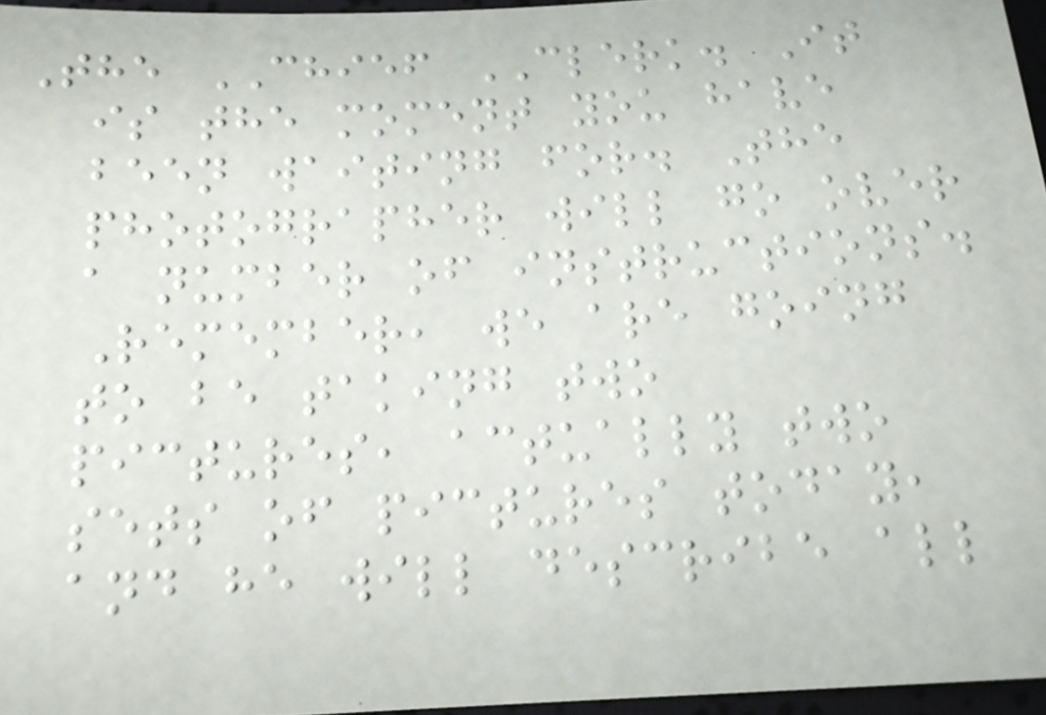The CHIEF CLERK. It
is the moment you have
been waiting for. The
photographer will go over
a number of instructions.
Remember, we are going
to be taking two
pictures, actually two
sets of pictures today,
and he will describe all
